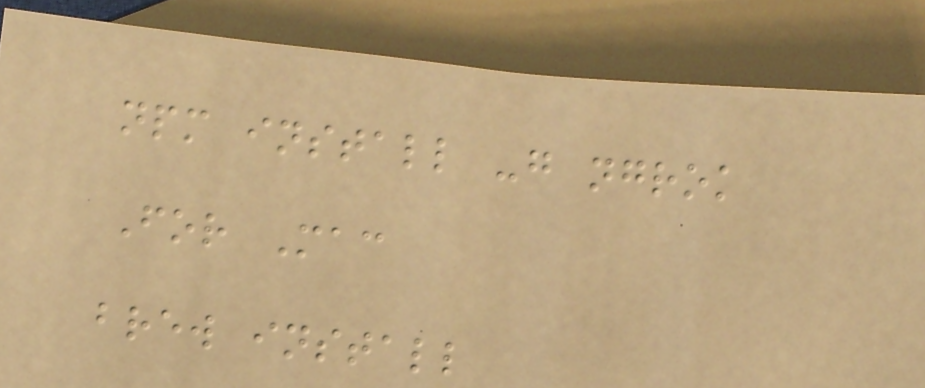npm install -g ngrok
For Mac
brew install
